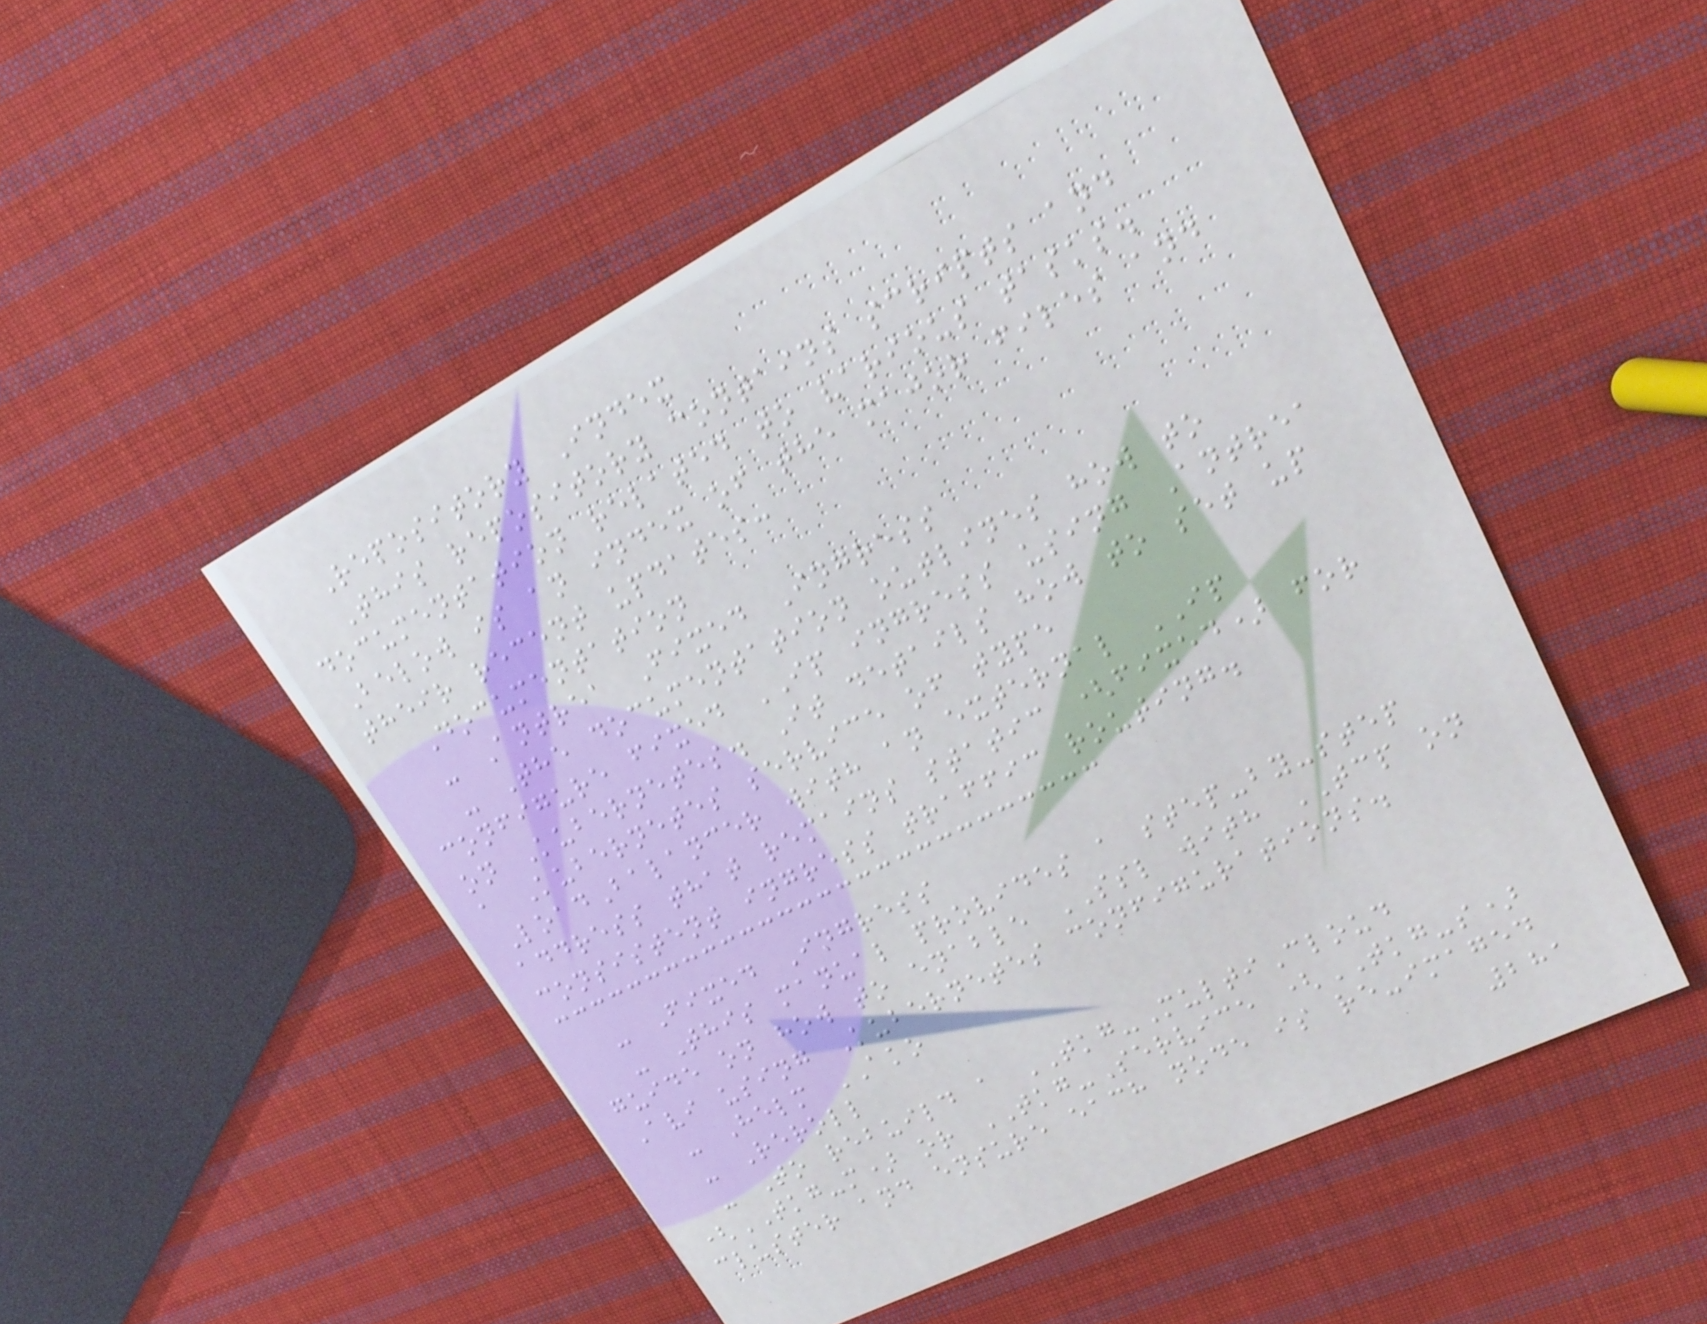Repository Index
This repository contains scripts and
documentation related to various tasks.
Below is an index of the major files and
their recent updates:
Documentation
- Antrea Fixed Ingress
- The documentation outlines how to
configure fixed IP ingress using Antrea
on Kubernetes. It details how to set up
a Kubernetes service of type
LoadBalancer with an external IP
address that remains static (fixed) for
consistent ingress traffic routing.
- Fixed Ingress
- This manual provides a step-by-step
guide on how to enable SSL with TCP on
Avi using Kubernetes configurations.
- Helm AKO
- Reroll
- To rebuild a TKG-MultiCloud
(TKG-m) or TKG-Service (TKG-s)
cluster and ensure each node is re-imaged
281
